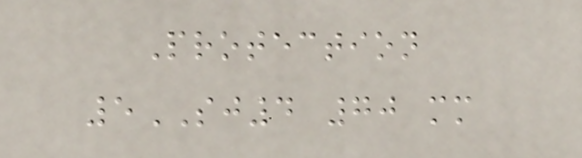Protection
5SJ4 70 mm
